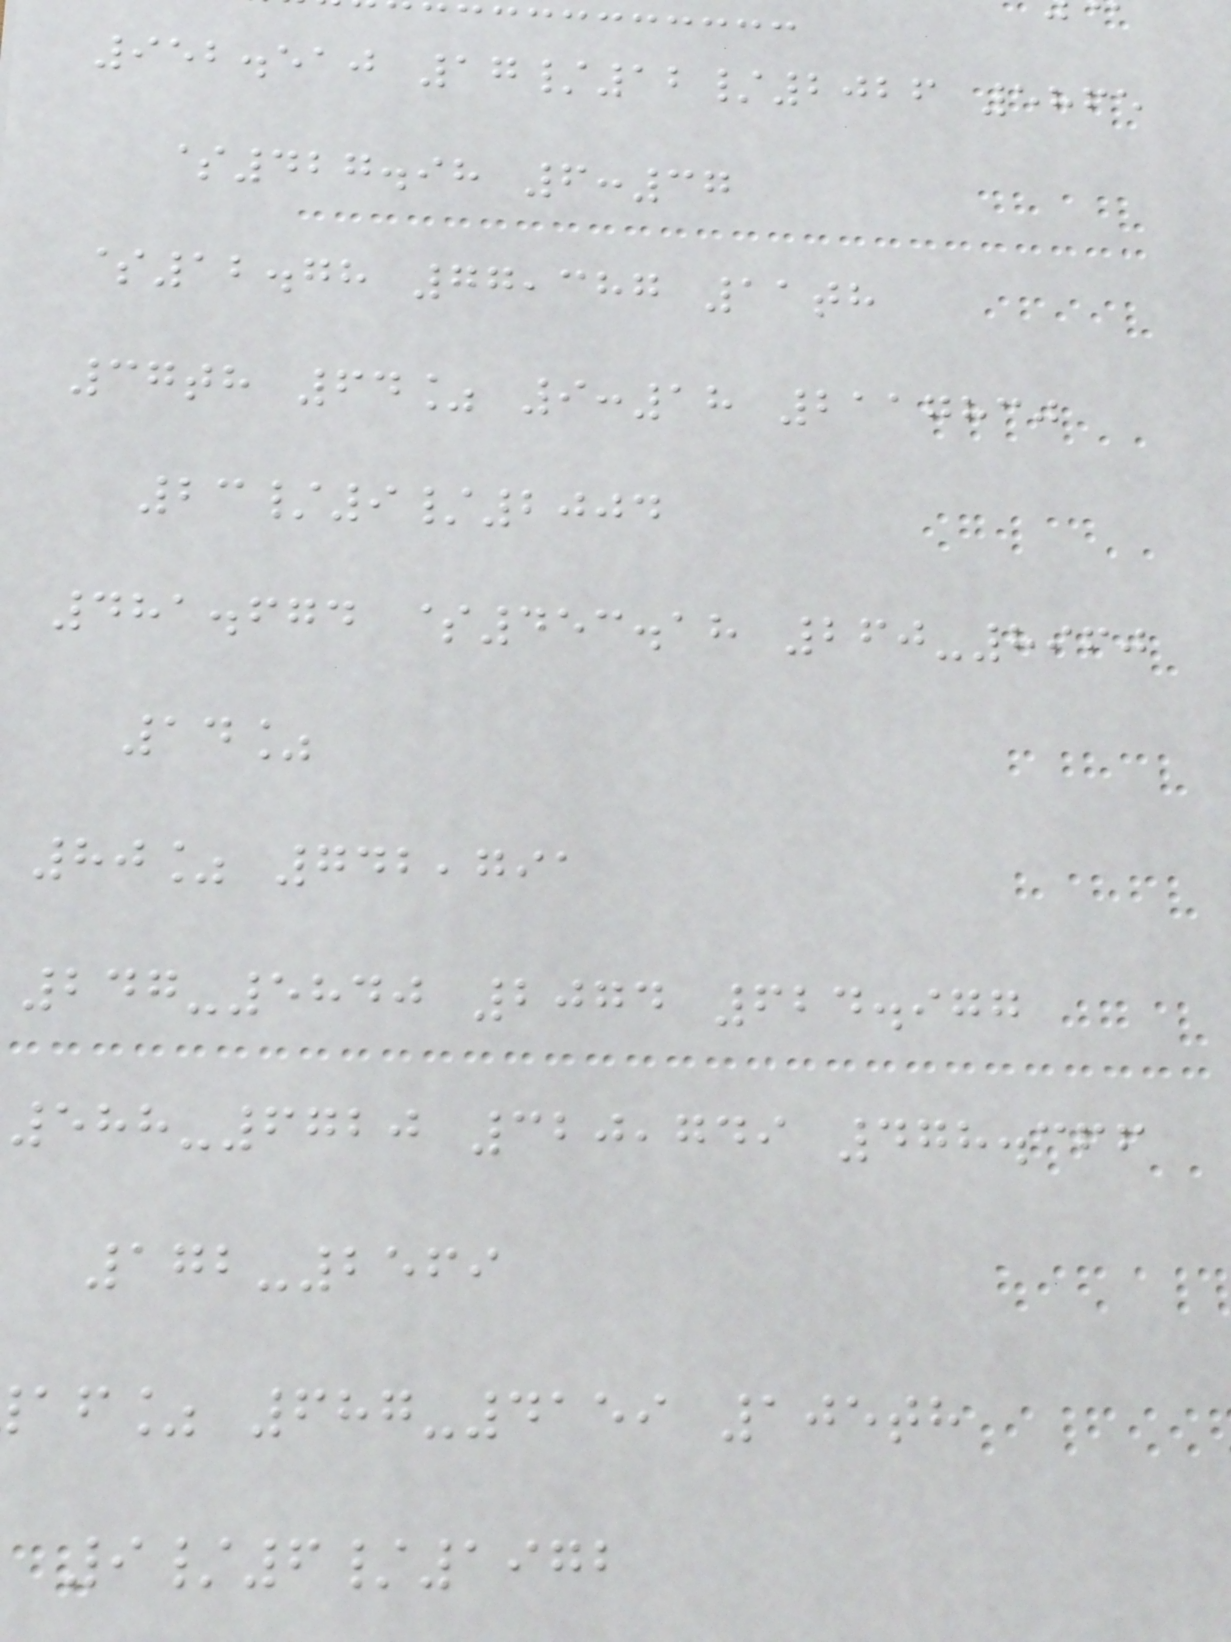952.510 17/12/2026 5865
$427.98 6:37
$12.78 77,387 11th
37th 64% 9:18 2117830
23/9/2004
481.674 $453.18 260-8960
14%
80% 742,791
247-5840 2074 624.977
588-6720 320,749 478.366
172-2569
af% 687-4159 105th
9/6/1972
